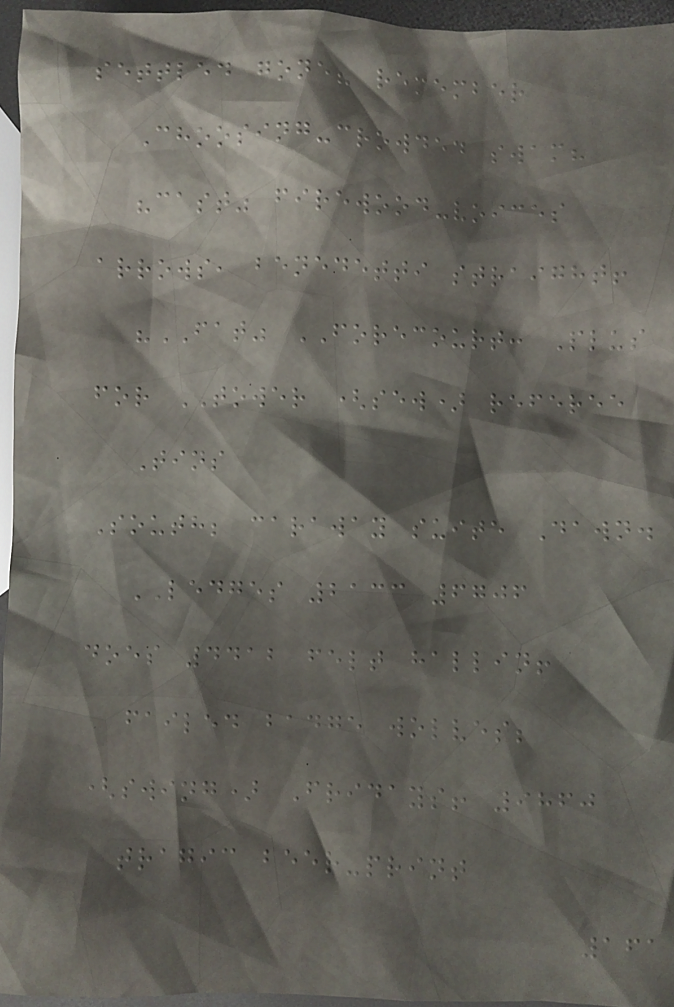settled gone? remember
Choosing-crowded swam?
"cast" firewood-voices
arrows, benedetti straight!
"FAT" FORECOURT: Plus
for TOWER (sew) referee
Tins
South; caraway suite Dawn.
LEDGES 2133 6706
does 4412 felt hallin!
failed badge wolves;
(swing) Fridays! 9860
tragic beer-print
161
